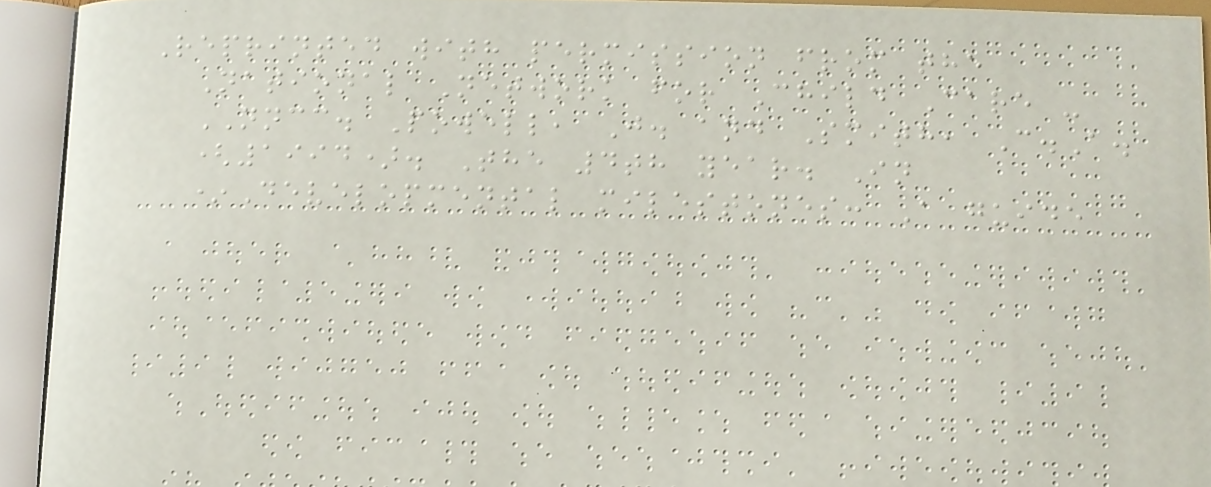Reprinted with permission from the
National Network for Child Care -
NNCC. Powell, J. and Smith, C.A.
(1994). The 4th year. In
*Developmental milestones: A guide
